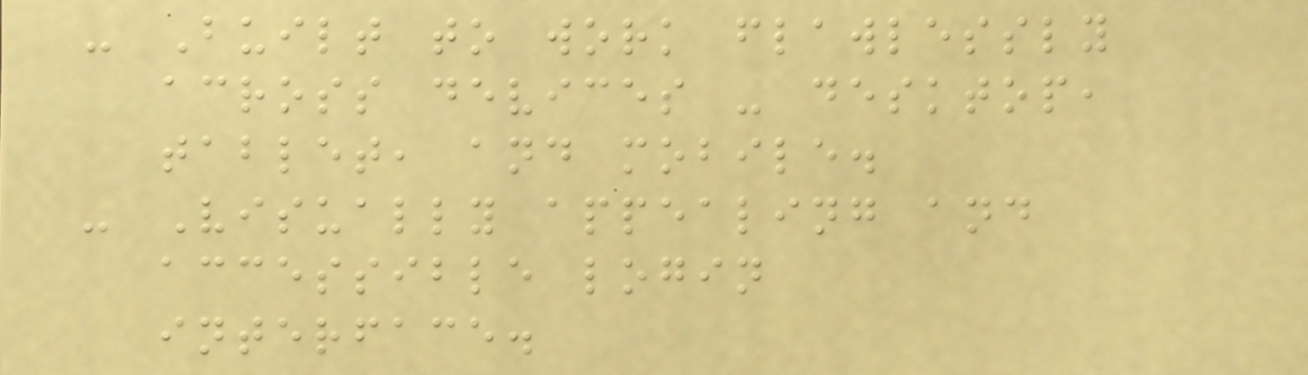- Built to work flawlessly
across devices - desktop,
tablet, and mobile.
- Visually appealing and
accessible login
interface.
